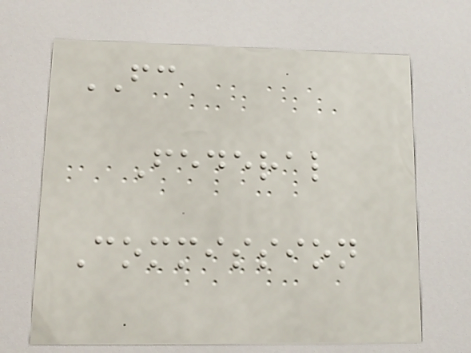FC
Federal
Commission
